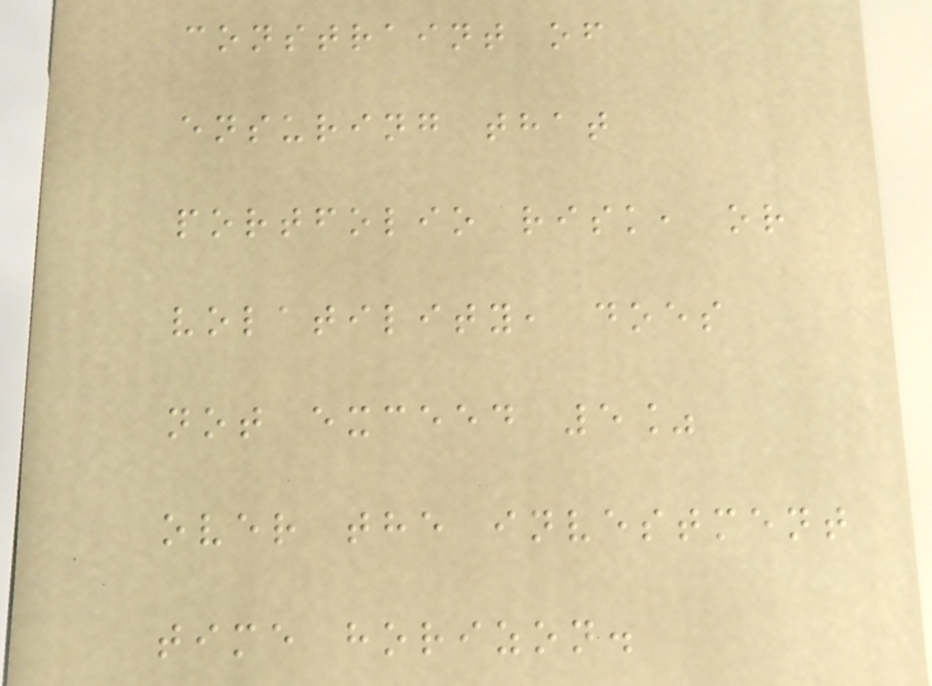constraint of
ensuring that
portfolio risk, or
volatility, does
not exceed 5%
over the investment
time horizon.
